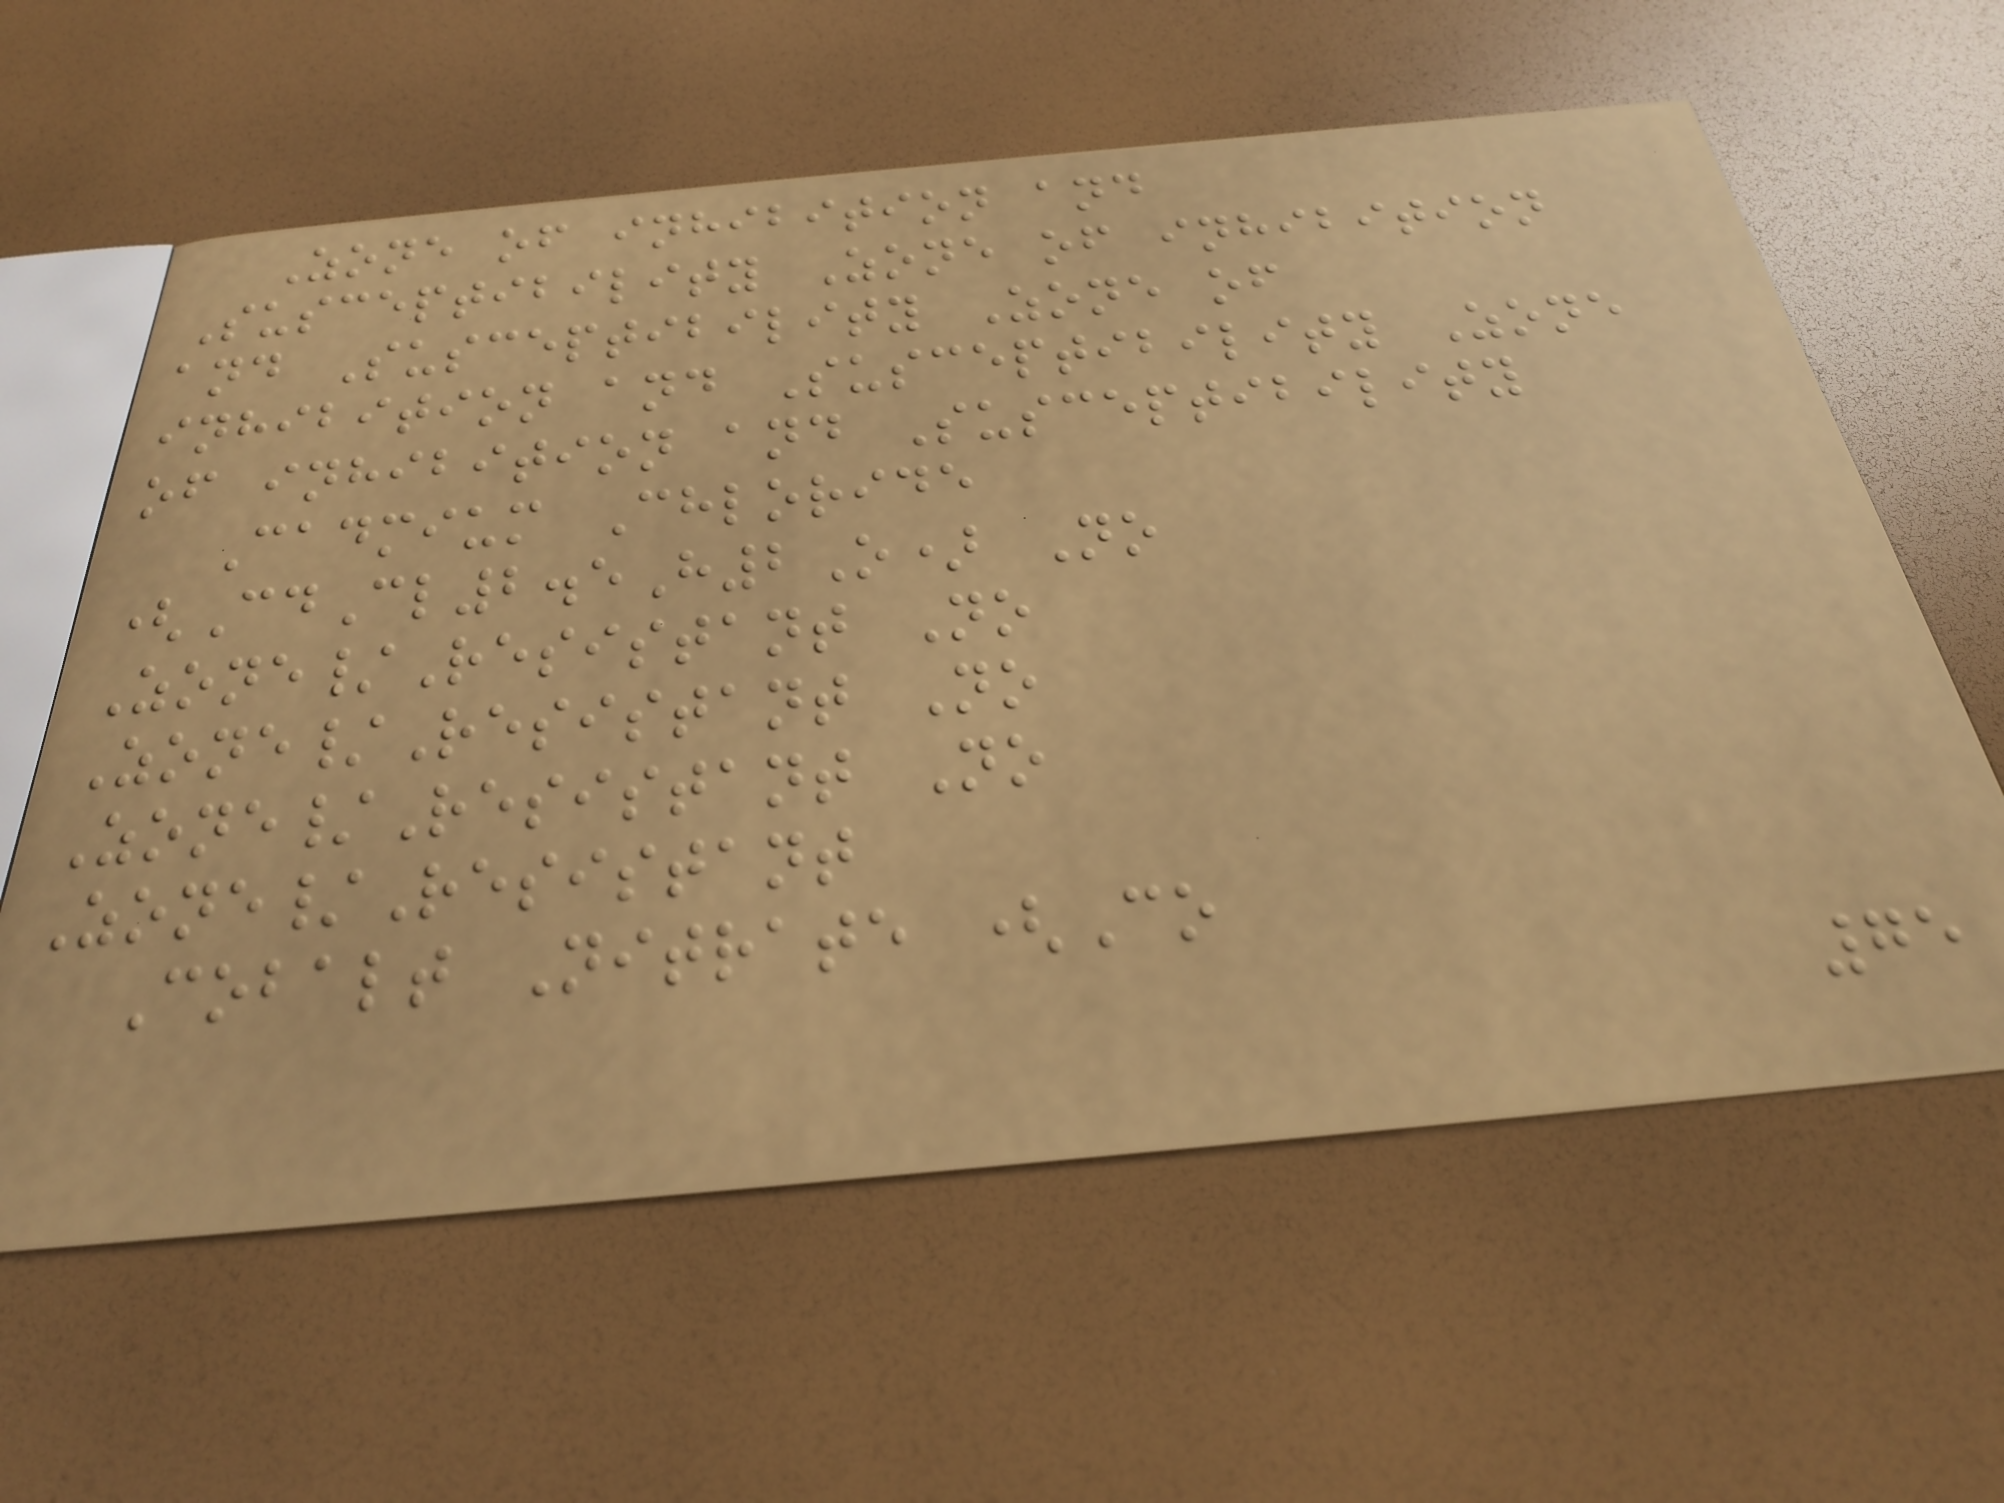Zone of inhibition and
Susceptibility Zone of inhibition
and Susceptibility Zone of
inhibition and Susceptibility Zone
of inhibition and Susceptibility
Cadmium Chloride
(CdCl2.5H2O) No
Zone/Resistant No
Zone/Resistant No
Zone/Resistant No
Zone/Resistant
Cobalt Nitrate (Co
75
